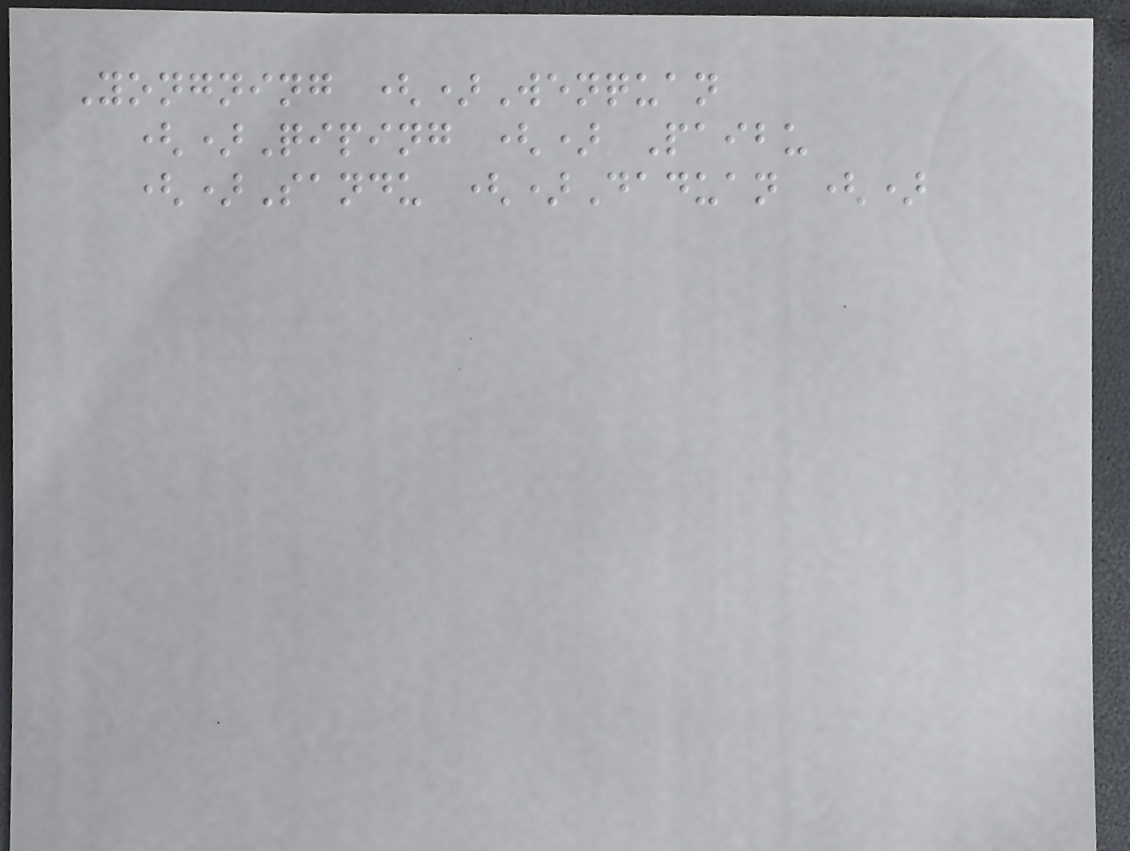Yongning ()Wenquan
()Qiping () Paibu
()Sandu ()Daduan ()
